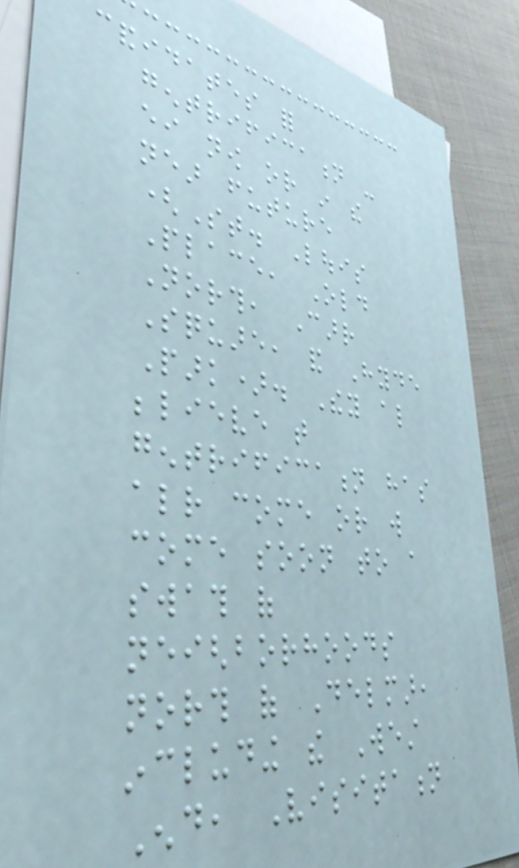candidates for
gentrification -
either now or in the
near future
(St. Louis
Place, Old
North, Carr
Square, and Hyde
Park). They also
believe that
gentrification has
already come or will
come soon to a
swath of
neighborhoods
north of Delmar,
including the West
End, Visitation
